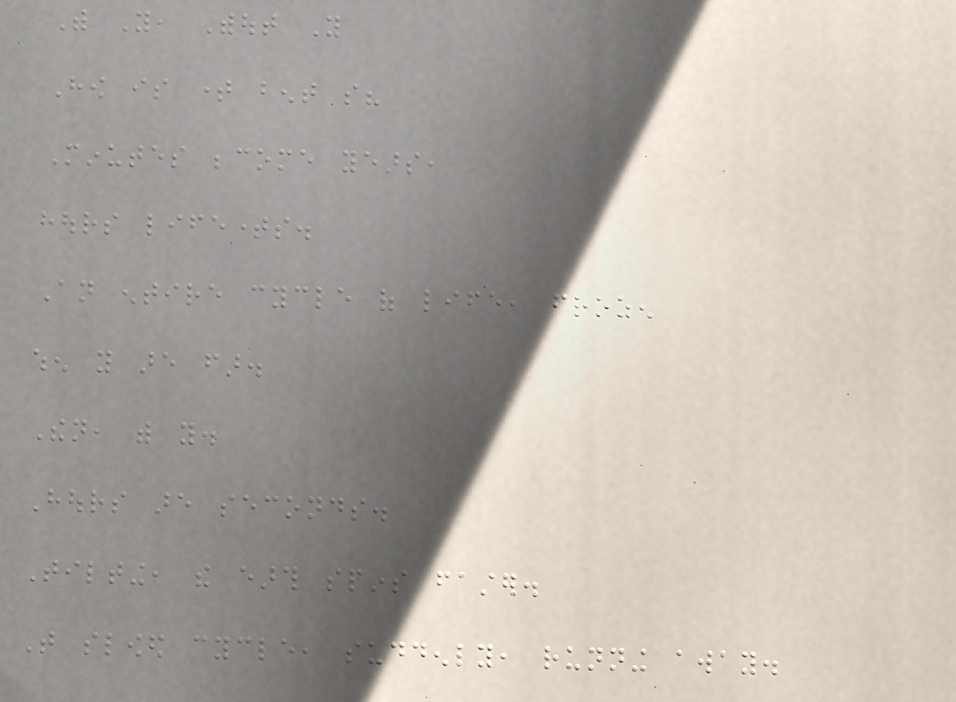With You, Without You
How is time bent so?
Minutes become years,
hours lifetimes.
An entire cycle of life, frozen
when you are far.
Then, with you.
Hours are seconds.
Tilting, the earth spins faster.
That slowed cycle, suddenly, running away.
